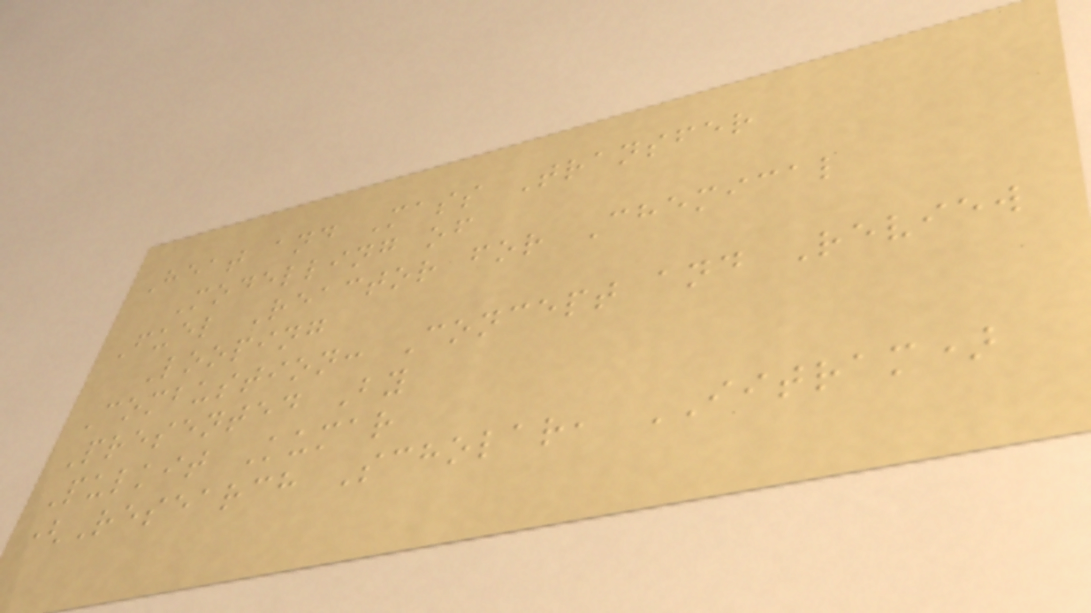Heat and Mass Transfer
Modelling of
Fuel Reactor for Chemical
Looping
Combustion: Concept and Review
Presented By
Pulkit Kumar
(Research Scholar, IITRAM)
